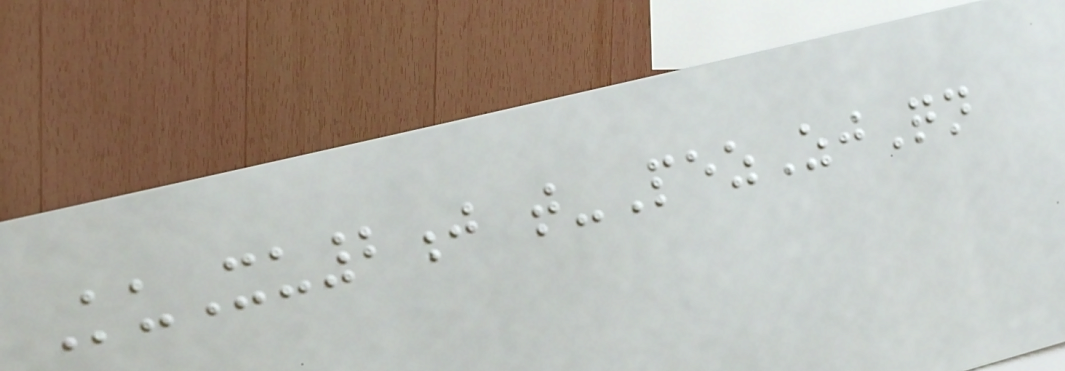KuXu2j t-PezZjQn
